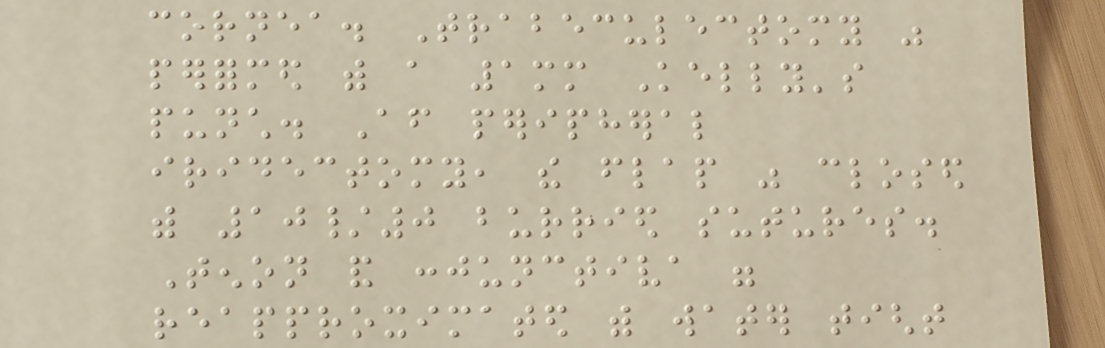cornea. Trabeculectomy was
performed with a 1mm Kelly's
punch. After peripheral
iridectomy, the flap was closed
with 10/0 burried sutures.
Tenon and conjunctiva were
reapproximated with water tight
